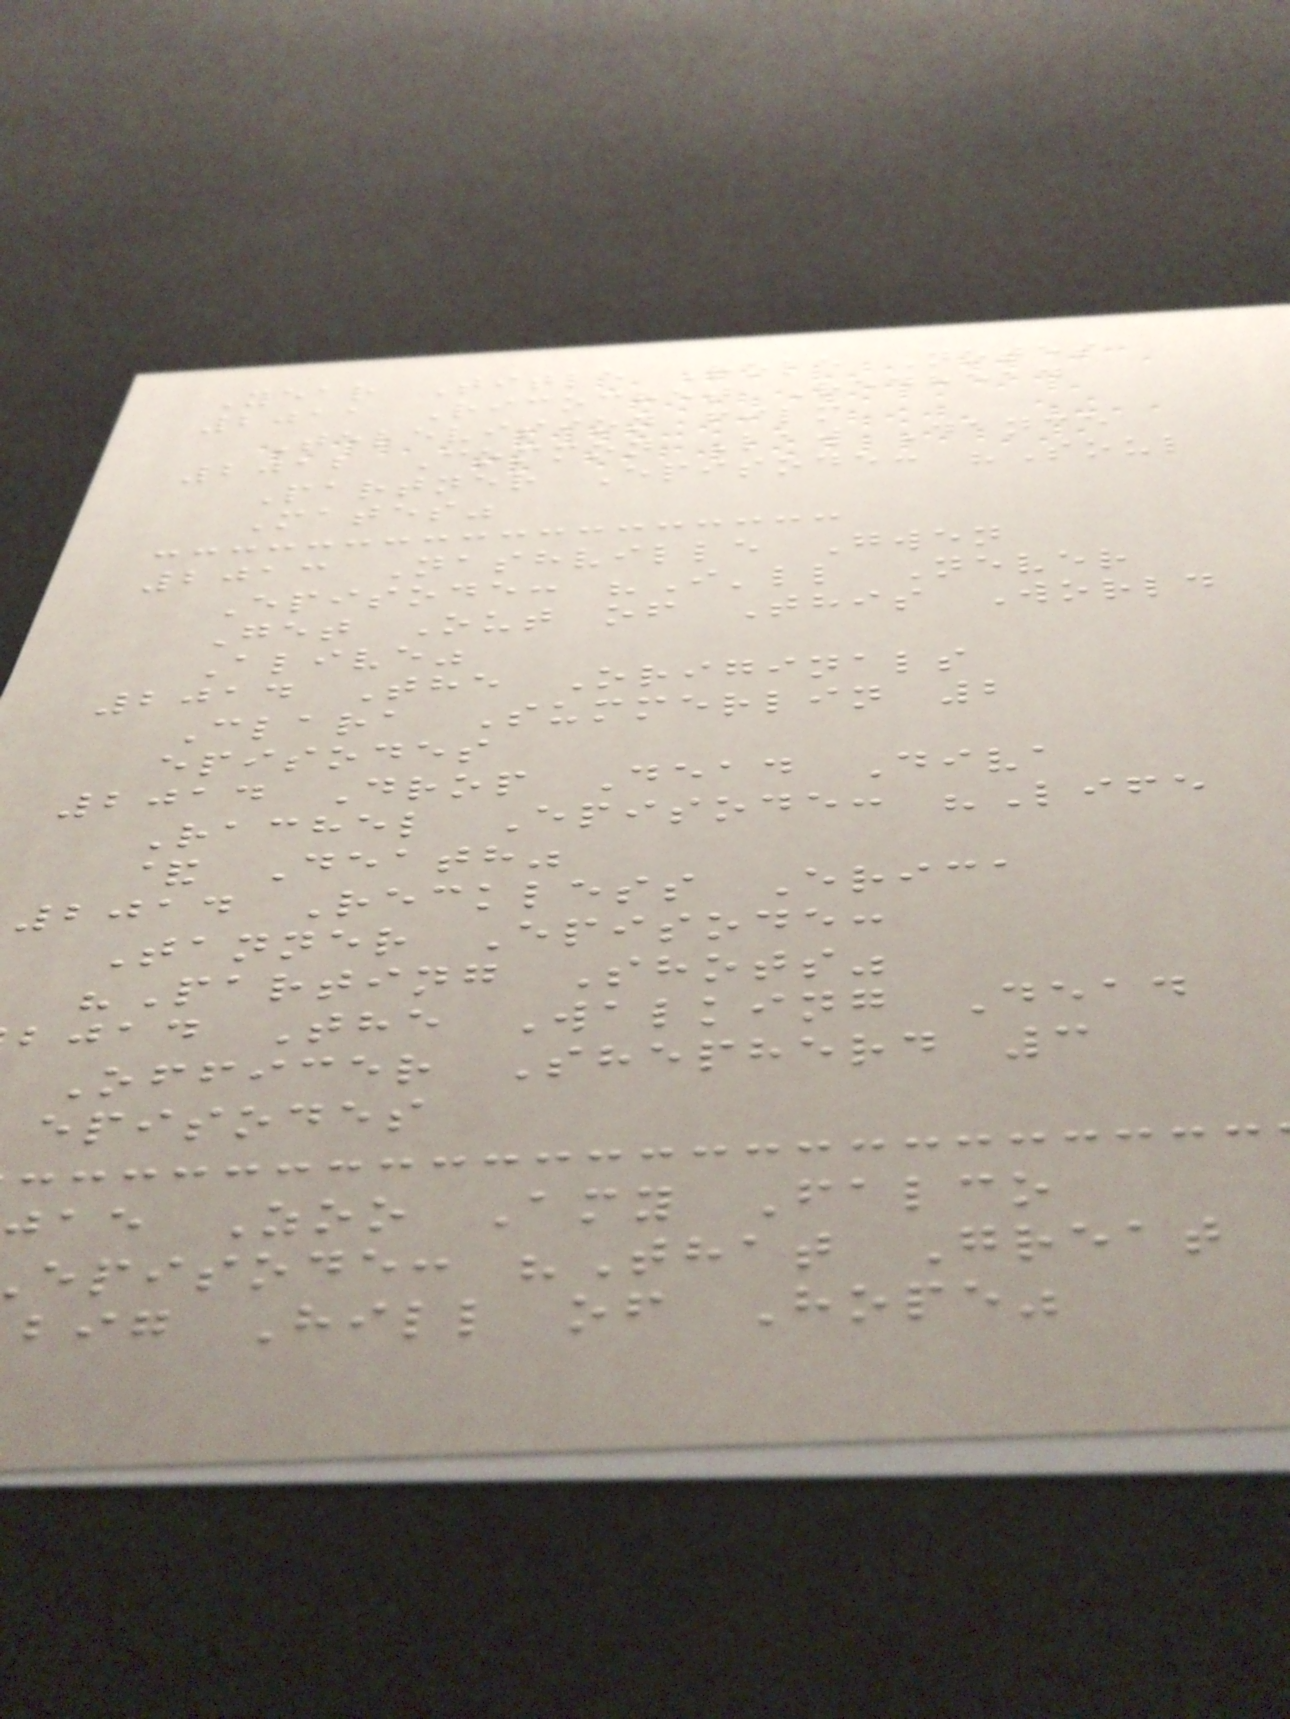Year Title Role Notes
2011 Ricochet Redhead
Television film
2012 Common Law Dance
Partner Episode: "Soul
Mates"
2013 Nashville Gwen
Episode: "I'll Never
Get Out of This World
Alive"
2014 The Originals
Clara Summerlin 2
episodes
2014 Drop Dead Diva
Rachel Episode: "Life
& Death"
2014 Reckless Erica
Tanner Episode:
"Parting Shots"
bjad The Walking Dead
Officer Shepherd 3
episodes
ae Zoo Amy Falco
episode: "That Great
big Hill of Hope"
